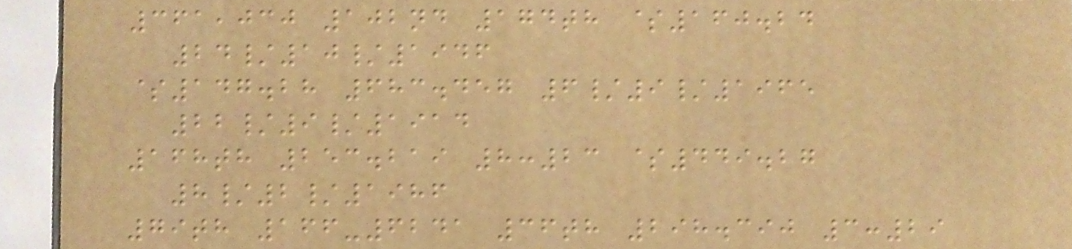361,030 102nd 174th $160.24
24/10/1946
$147.28 683.457 6/9/1965
22/9/1914
168th 253.219 8:23 $449.27
8/2/1986
79th 166-6241 36th 298.390 3:29
